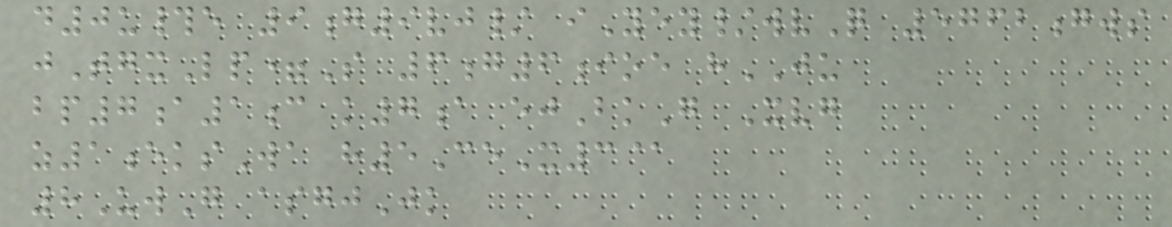d0u#e 9g9vj/ iYey/wvQ 5762gws
jTgxLp=S 6g6ioe hJU
bp7a1c k7a ejBkG Xvg
z1eksWa h5CeX3@
8UwG asgjJk
